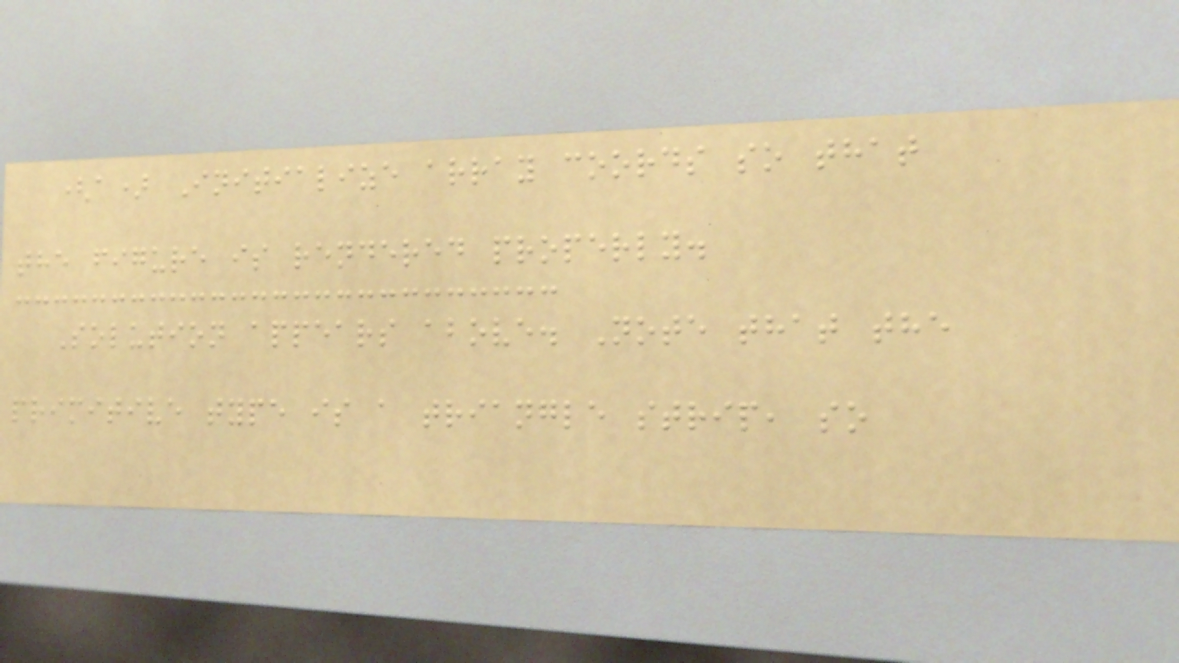(a) Initialize array coords so that
the figure is rendered properly.
Solution appears above. Note that the
primitive type is a triangle strip, so
